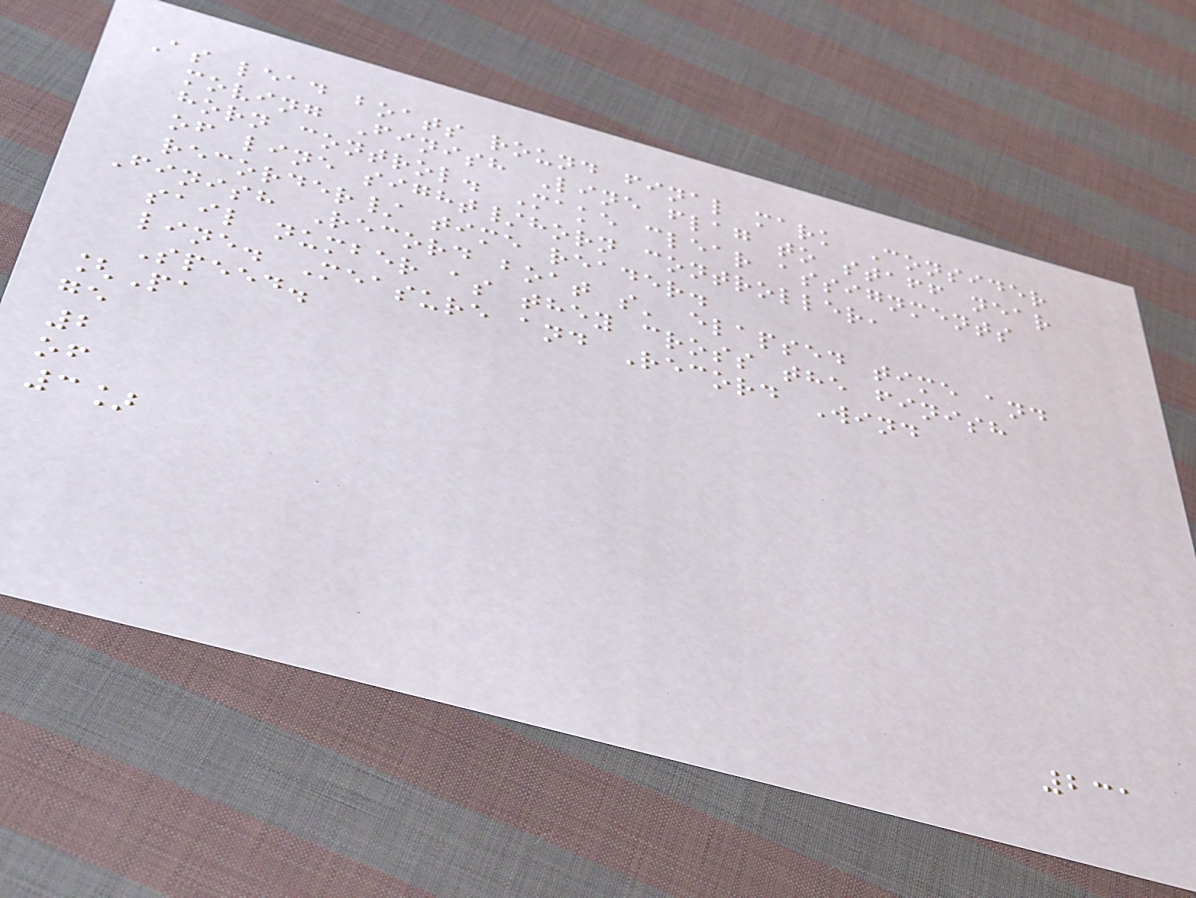As lead boats round final mark Consider
moving Finish Line flag to staff near
horn control. Make clear assignments
of line sight/horn controller,
recorder/ time reader.
Finish Record boat s' elapsed time and
sail number as they cross the finish
line. Measure and Record Wind
Speed.
[Pa
ge
2
of
3]
231
